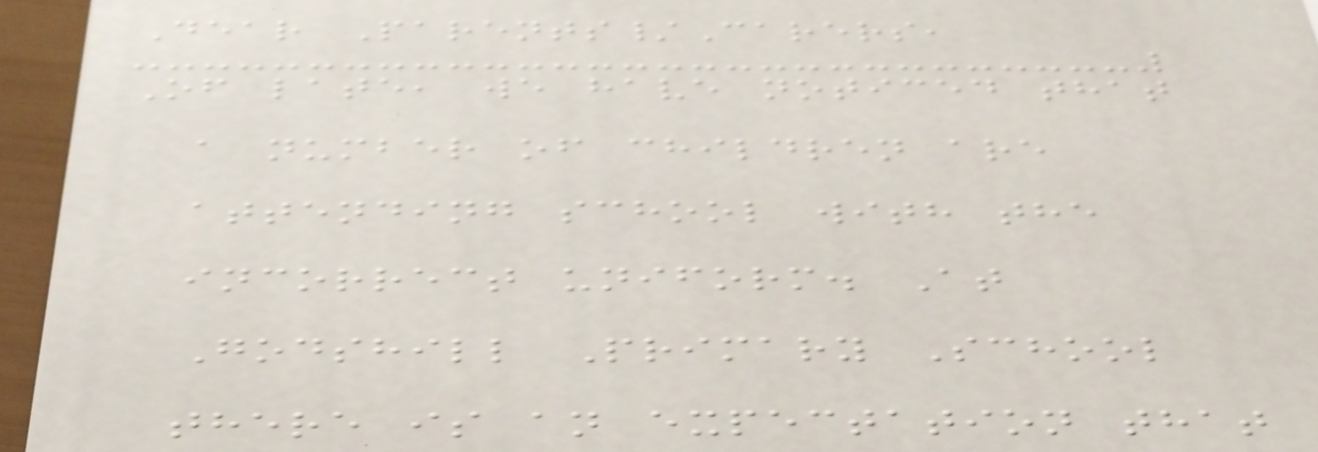Dear Parents/Carers,
Of late, we have noticed that
a number of children are
attending school with the
incorrect uniform. At
Godshill Primary School
there is an expectation that
